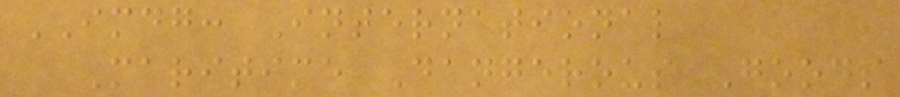IMDG: International
Maritime Dangerous Goods
